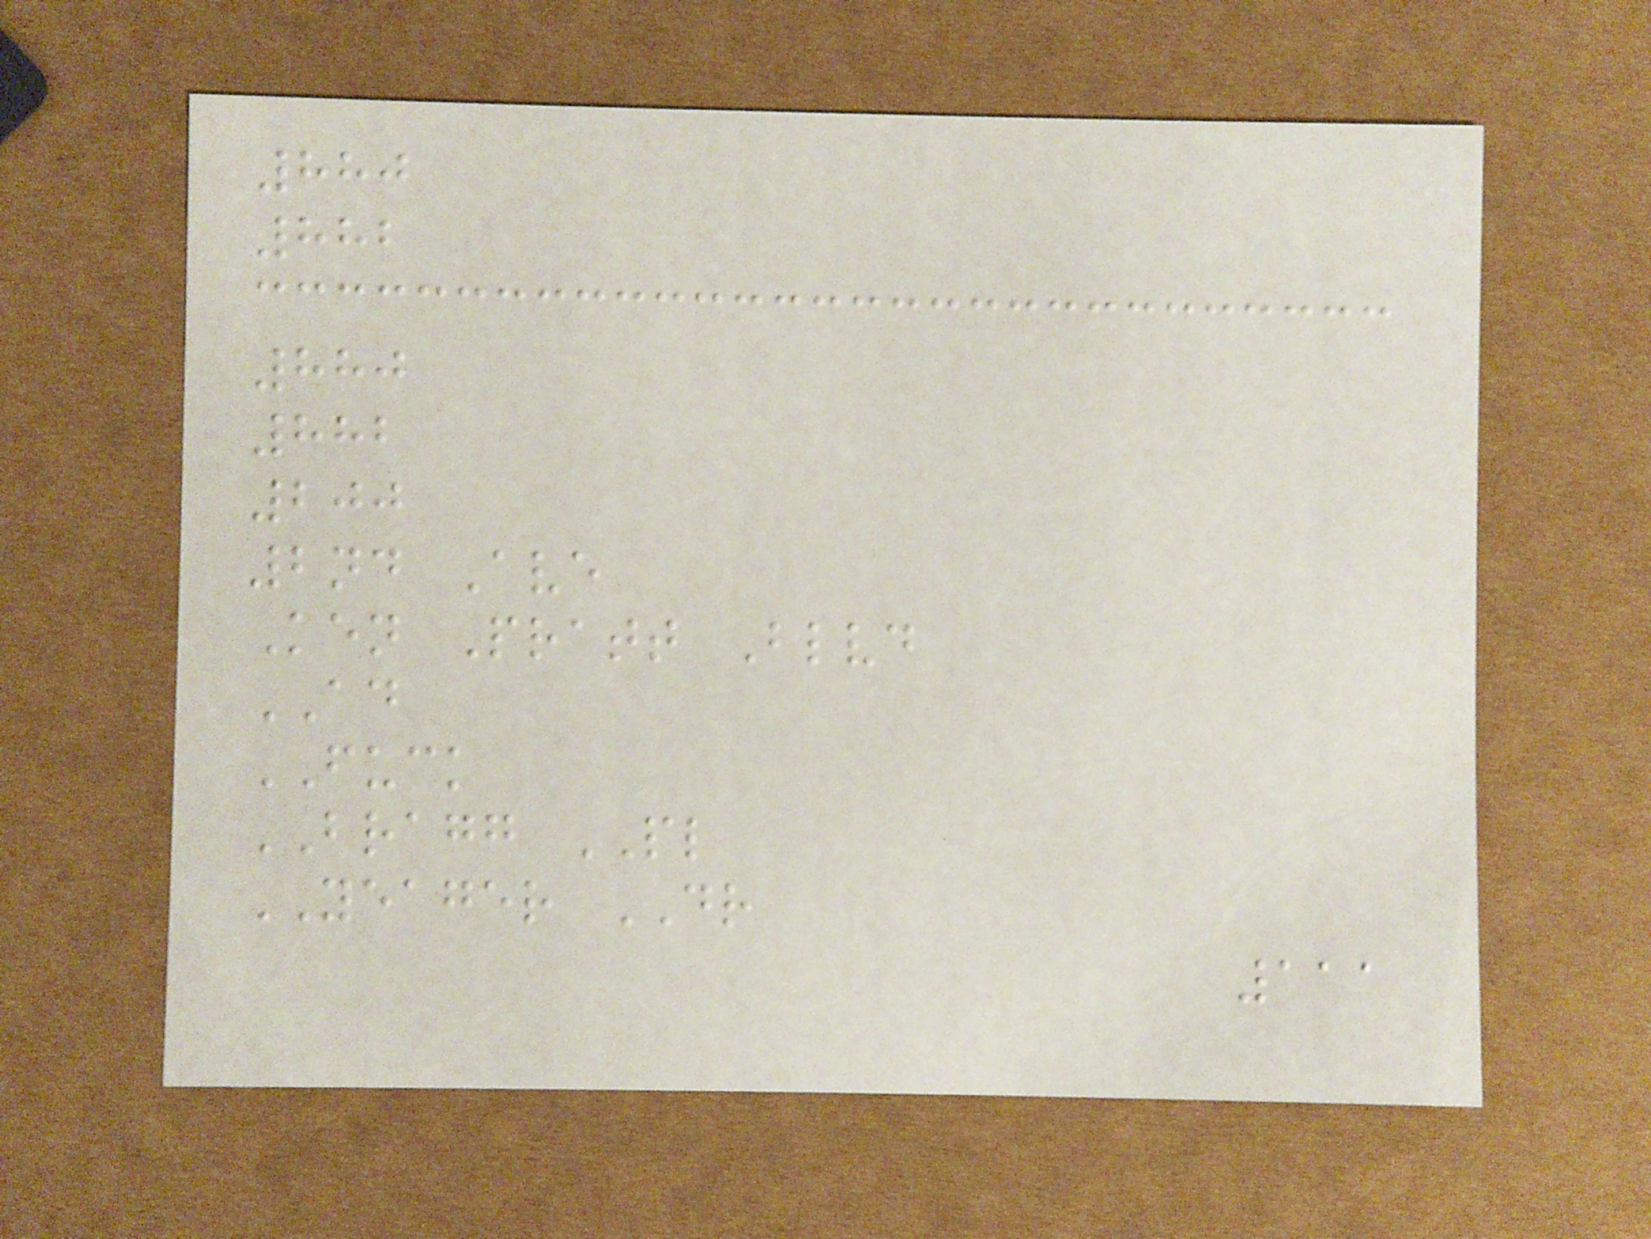880
882
880
882
200
2nd Ave
Ken Pratt Blvd
AD
FUCK
BRAGG PL
YEAGER DR
111
